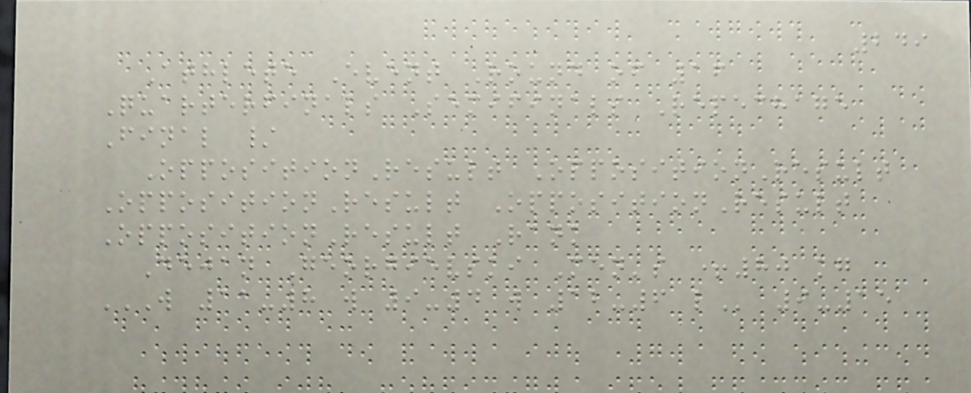249
Athlete Event Round of 16
Quarterfinals Semifinals Repechage
Final /
OppositionResult OppositionResult
OppositionResult OppositionResult
OppositionResult Rank
Dejan Georgievski Men's +80 kg
W 11-8 W 9-4 W 12-6 L 9-15
